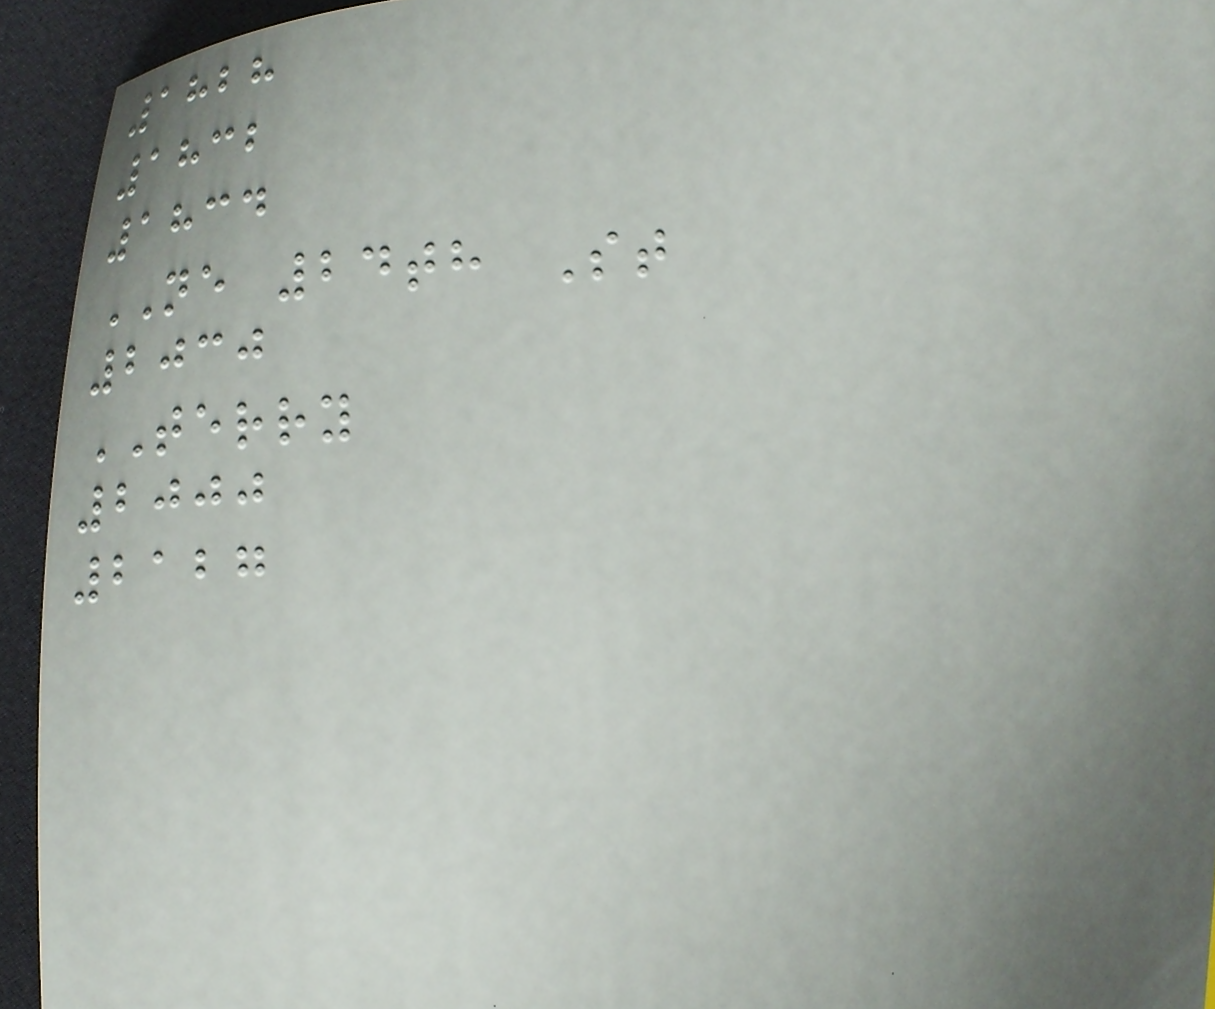1828
1832
1834
NE 24th St
2030
TERRY
2000
2127
